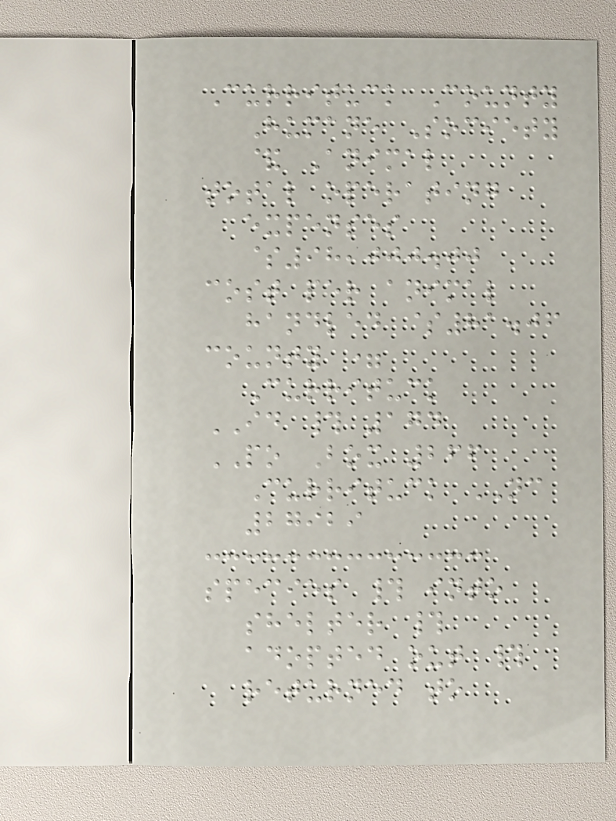Currituck County
Humane Society
& Animal
total operating
expenses
$98,000.00
cost per animal
handled $81.06
county =
Currituck
ID # 174
PO Box 266
Currituck NC
27929
species # into
shelter #
adopted out #
returned to
